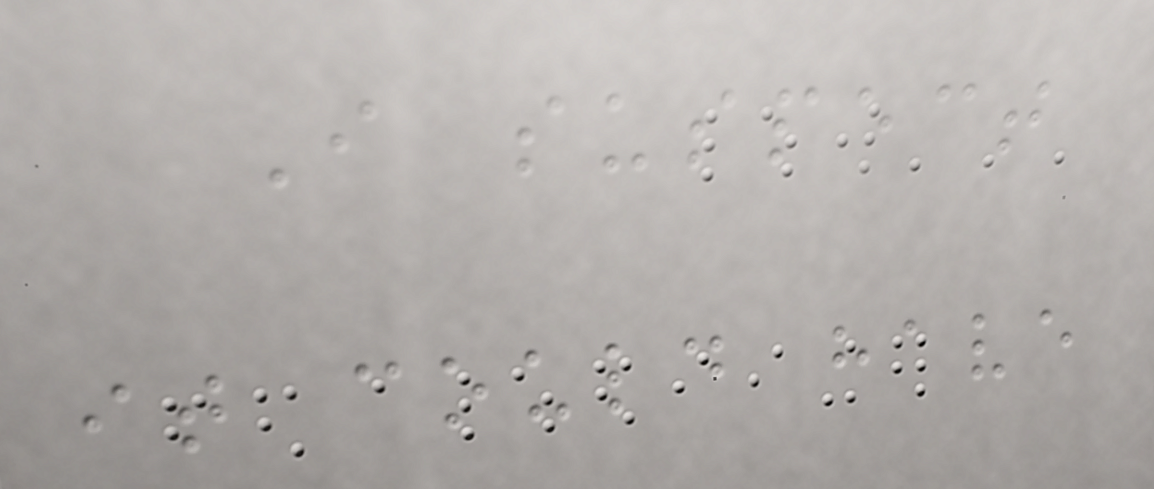I suspect
it could have
